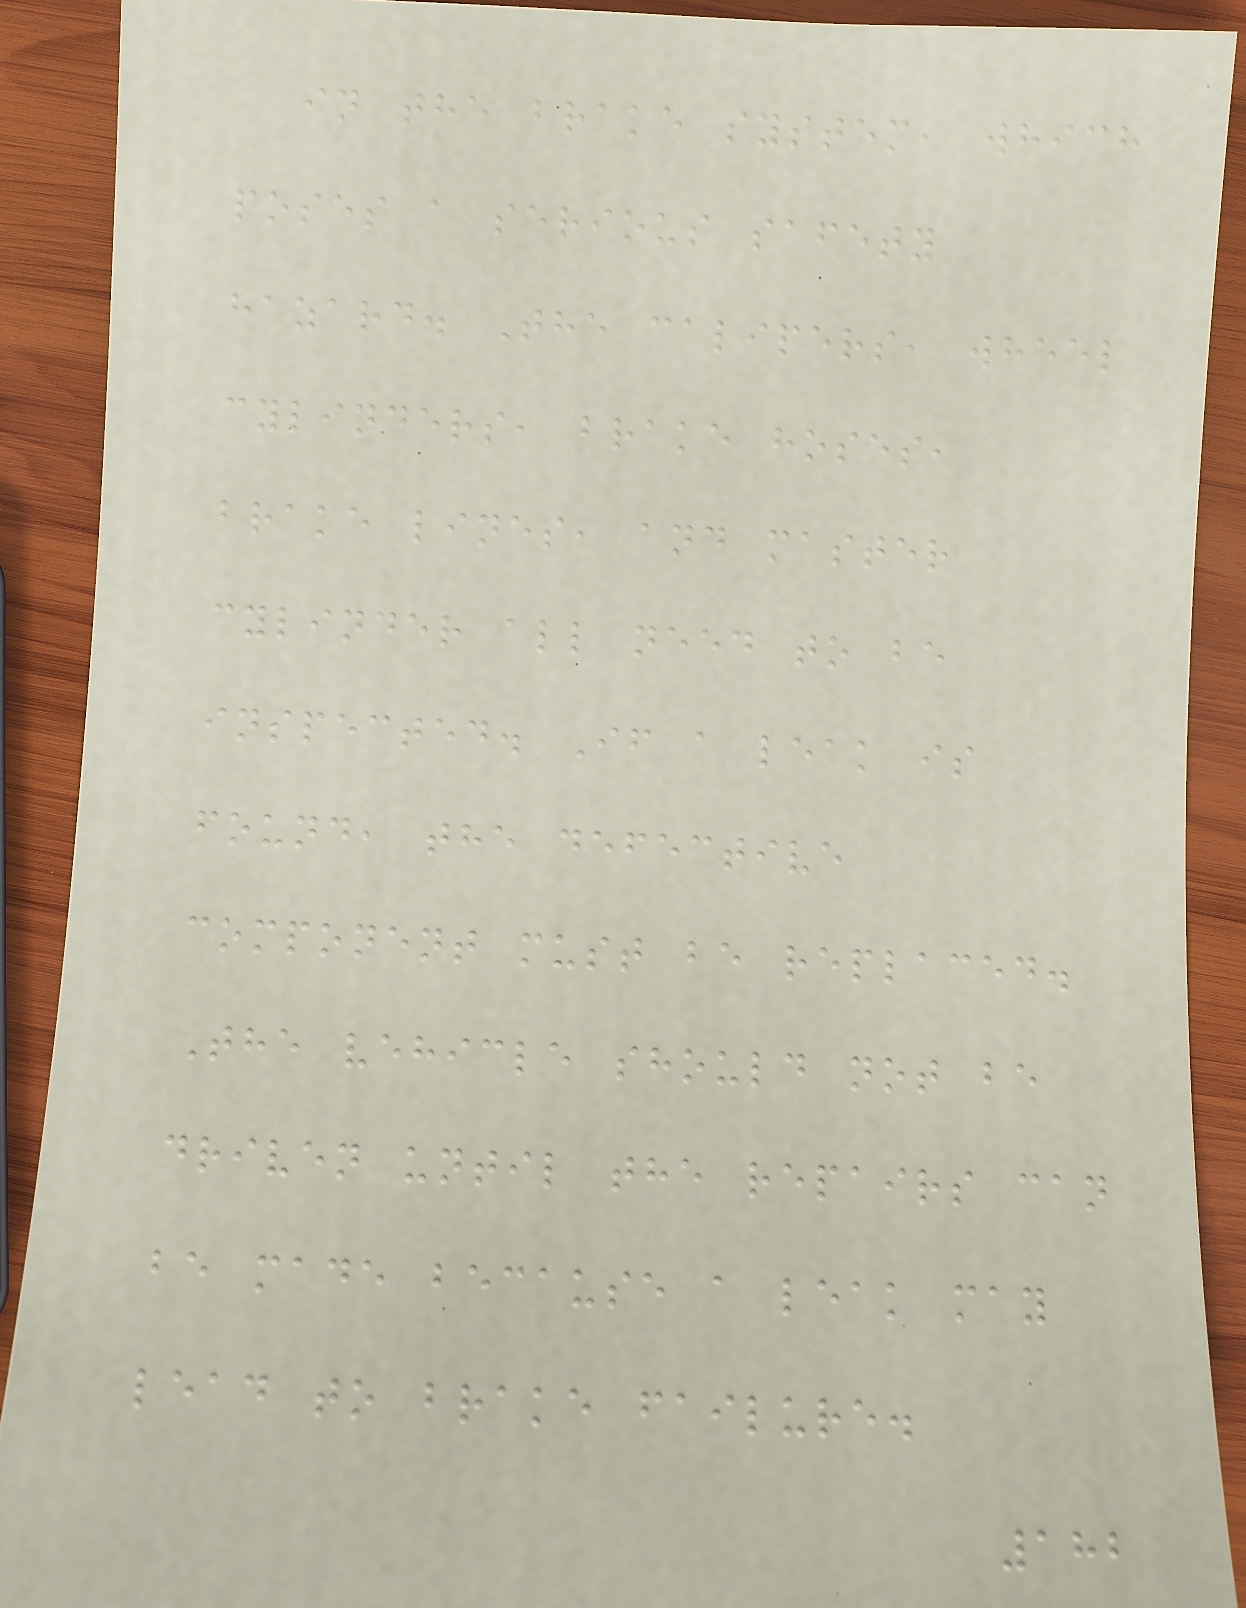in the brake system, which
poses a serious safety
hazard. The calipers, wheel
cylinders, brake hoses,
brake lines, and master
cylinder all need to be
inspected. If a leak is
found, the defective
component must be replaced.
The vehicle should not be
driven until the repairs can
be made because a leak may
lead to brake failure.
182
